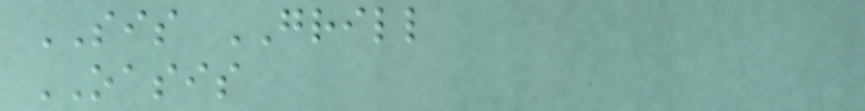SIS GRILL
OASIS
